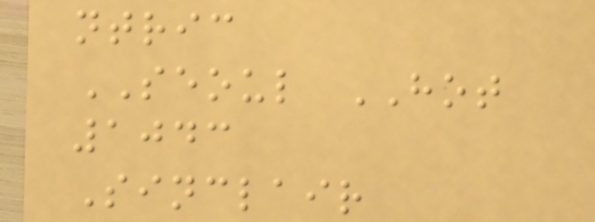ntric
SEOUL HOT
1043
Sinclair
